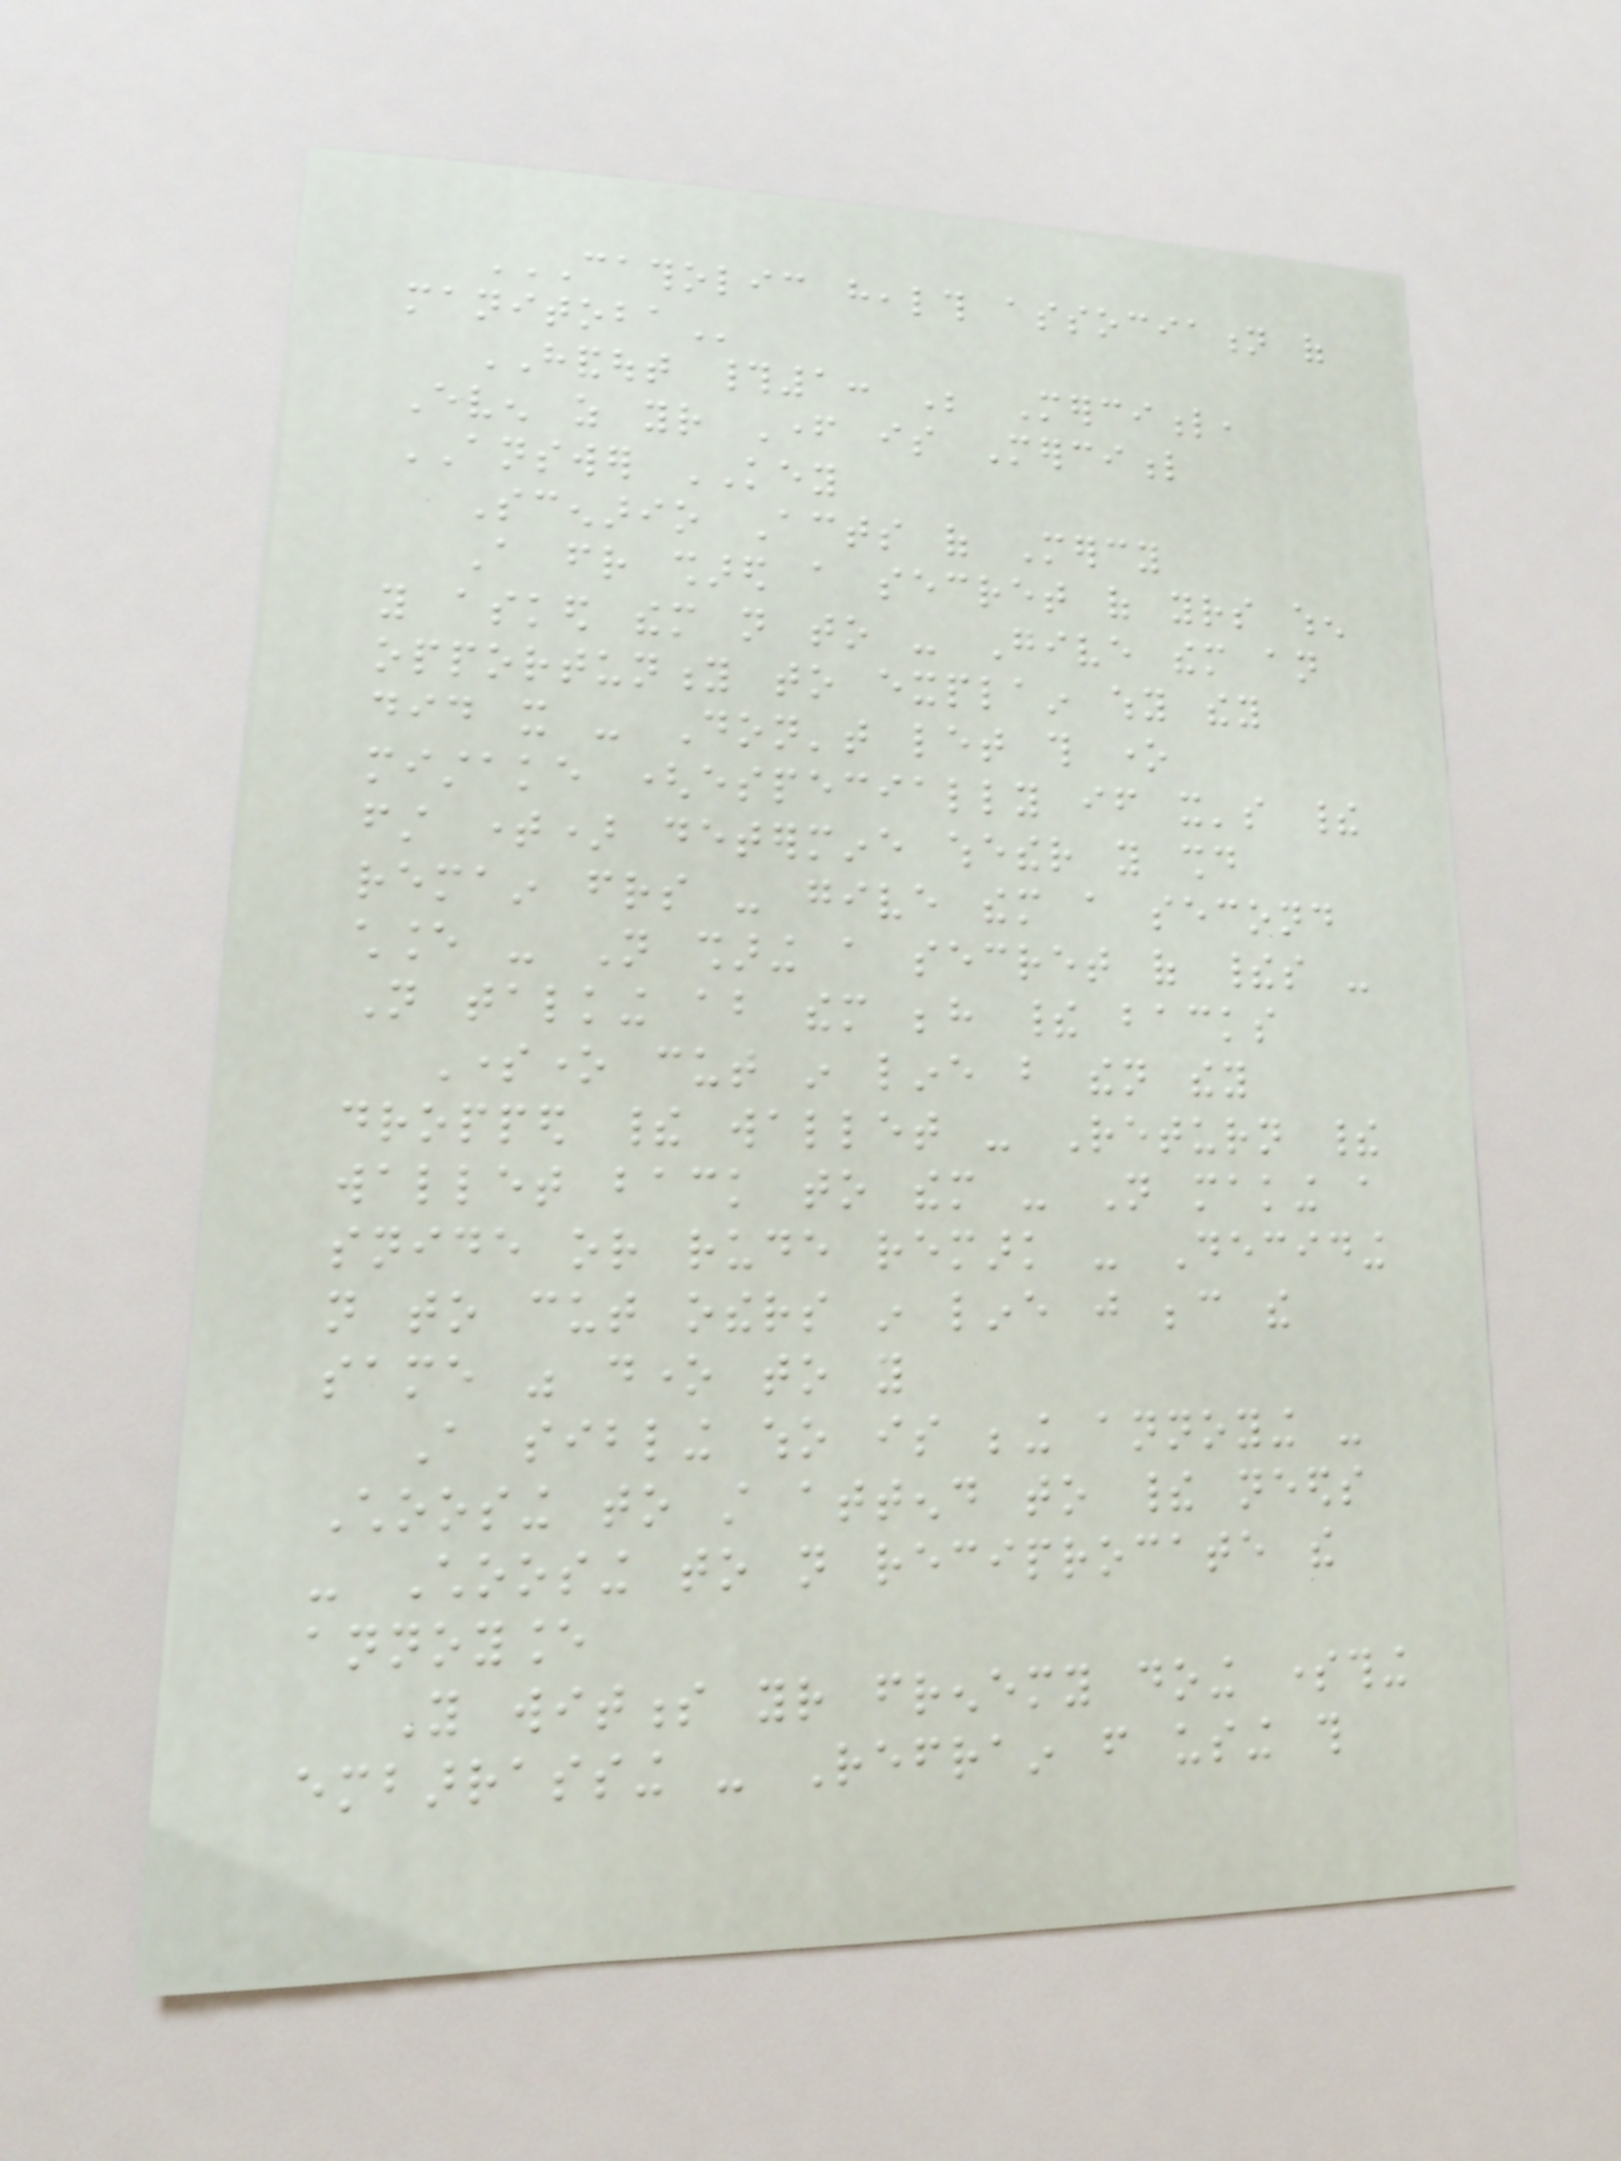CATHOLIC HEALTH ASSOCIATION OF
MANITOBA
HANDOUT #1: Be Merciful,
Even as your Father is Merciful
ANSWER KEY
Scenario Acts of Mercy
A friend shared a secret of yours when
you asked them not to - Give them an
opportunity to explain why they
did it - Don't let this one
mistake (especially if it's their
first time) determine whether you should
remain friends - give them a second
chance - Not sharing a secret of theirs -
Not talking about them behind their backs
Someone cut in line but then they
dropped their wallet - Return their
wallet back to them - Not making a
snide or rude remark - Deciding
not to cut others in line just because the
same was done to you
A sibling who is being annoying -
Choosing to still attend to their needs
- Choosing to not reciprocate the
annoyance
You witness your frenemy doing something
embarrassing - Refrain from using this
